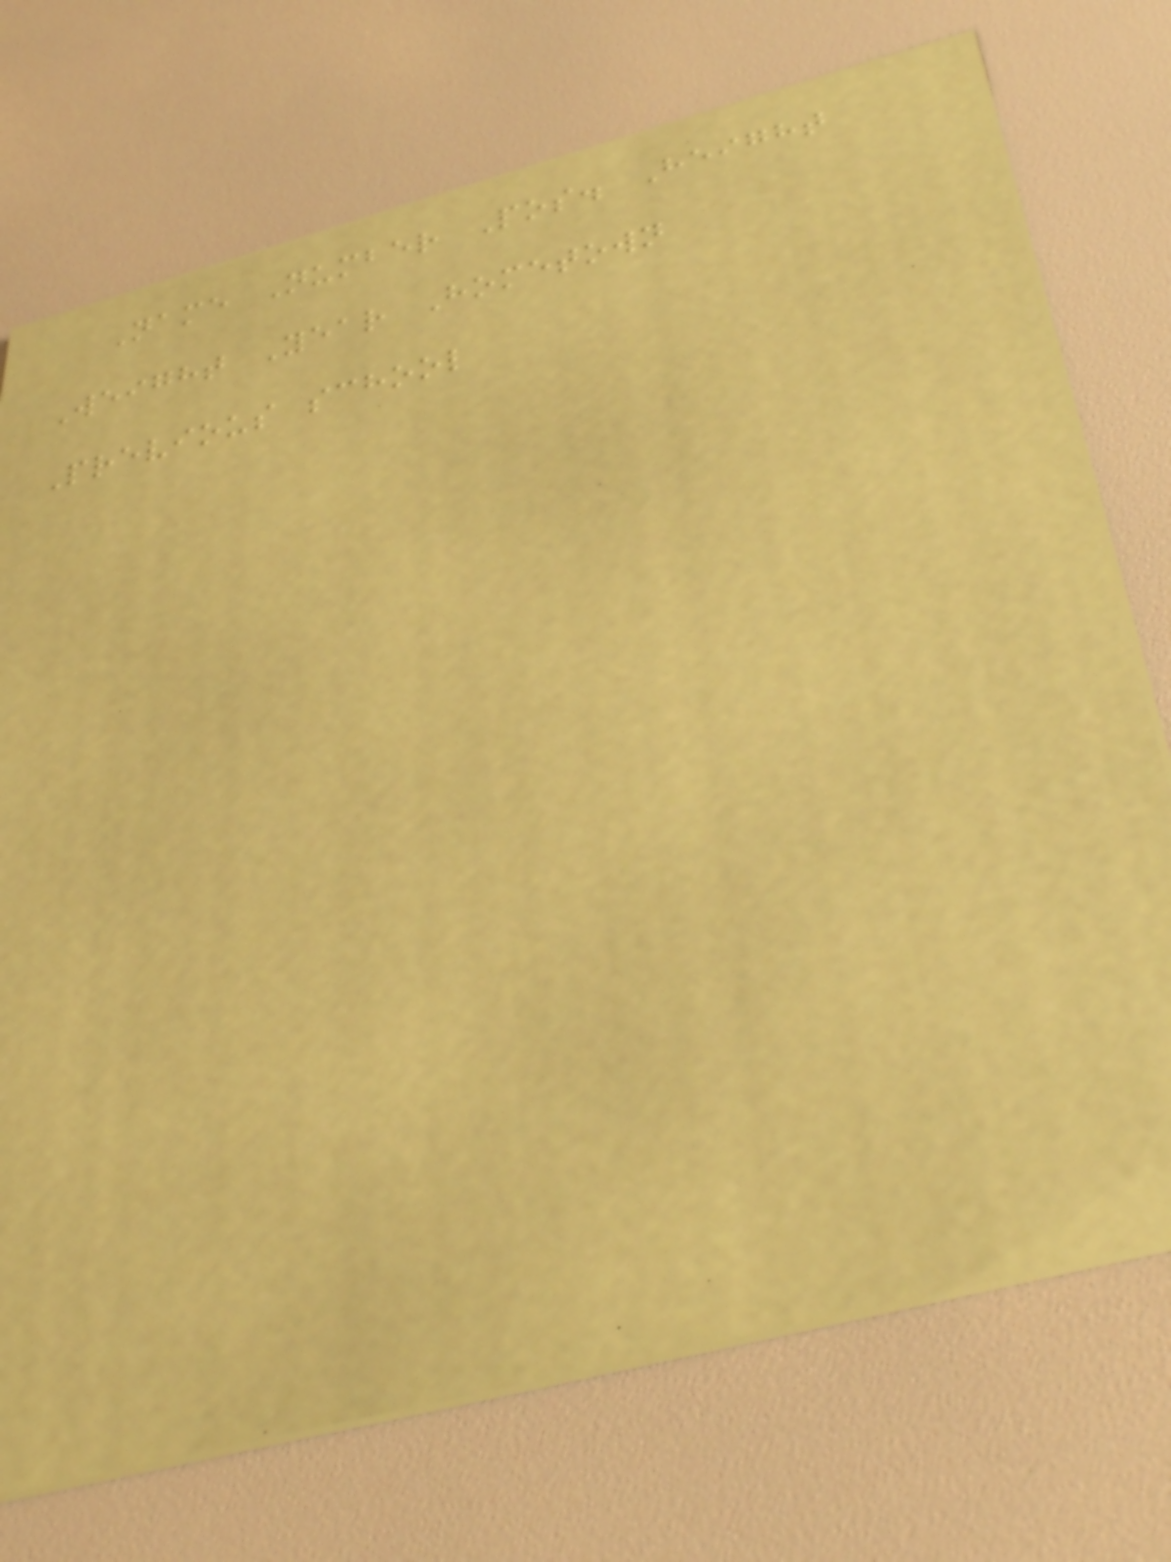Name Number Pos. Height
Weight Year Hometown
Previous school
